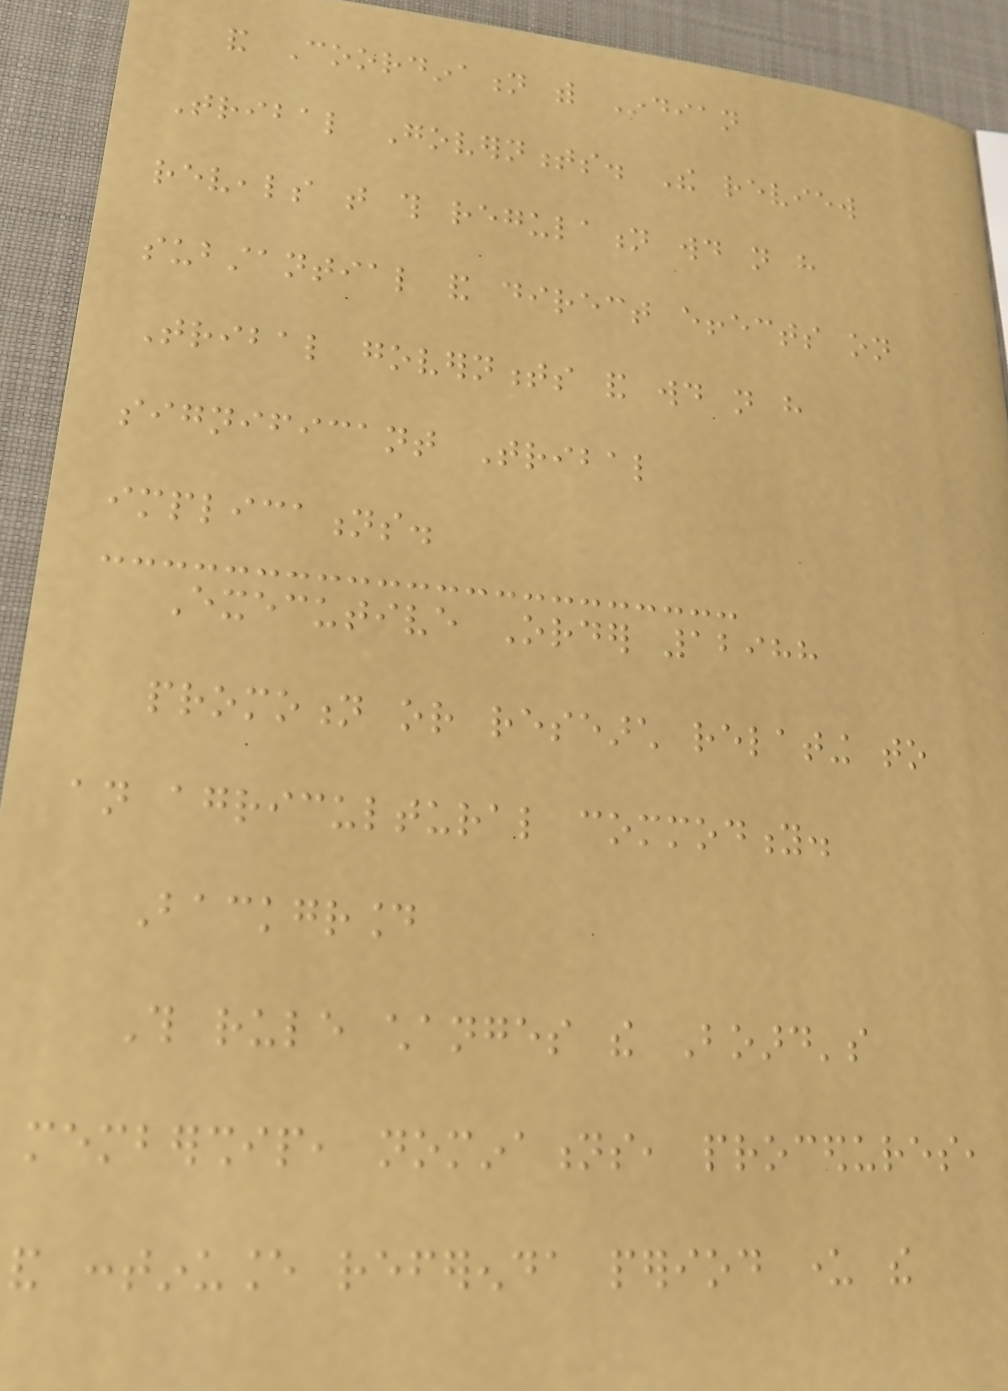and Coordination with Indian
Tribal Governments. The review
reveals that this regulation would not have
substantial and direct effects on
Tribal governments and would not have
significant Tribal
implications.
Executive Order 12988
promotion or research relating to
an agricultural commodity.
Background
This rule changes the Board's
membership, nominations, procedures,
and continuance referenda period under the
